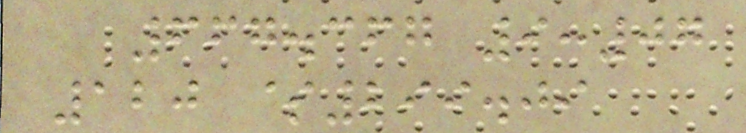667.367 9:07
120 $299.09
